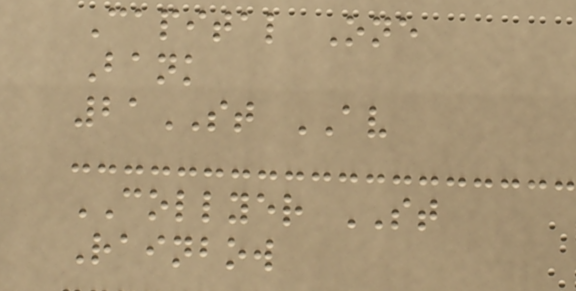Capital One
Bank
21ST AV
COLLYER ST
Rainbow
